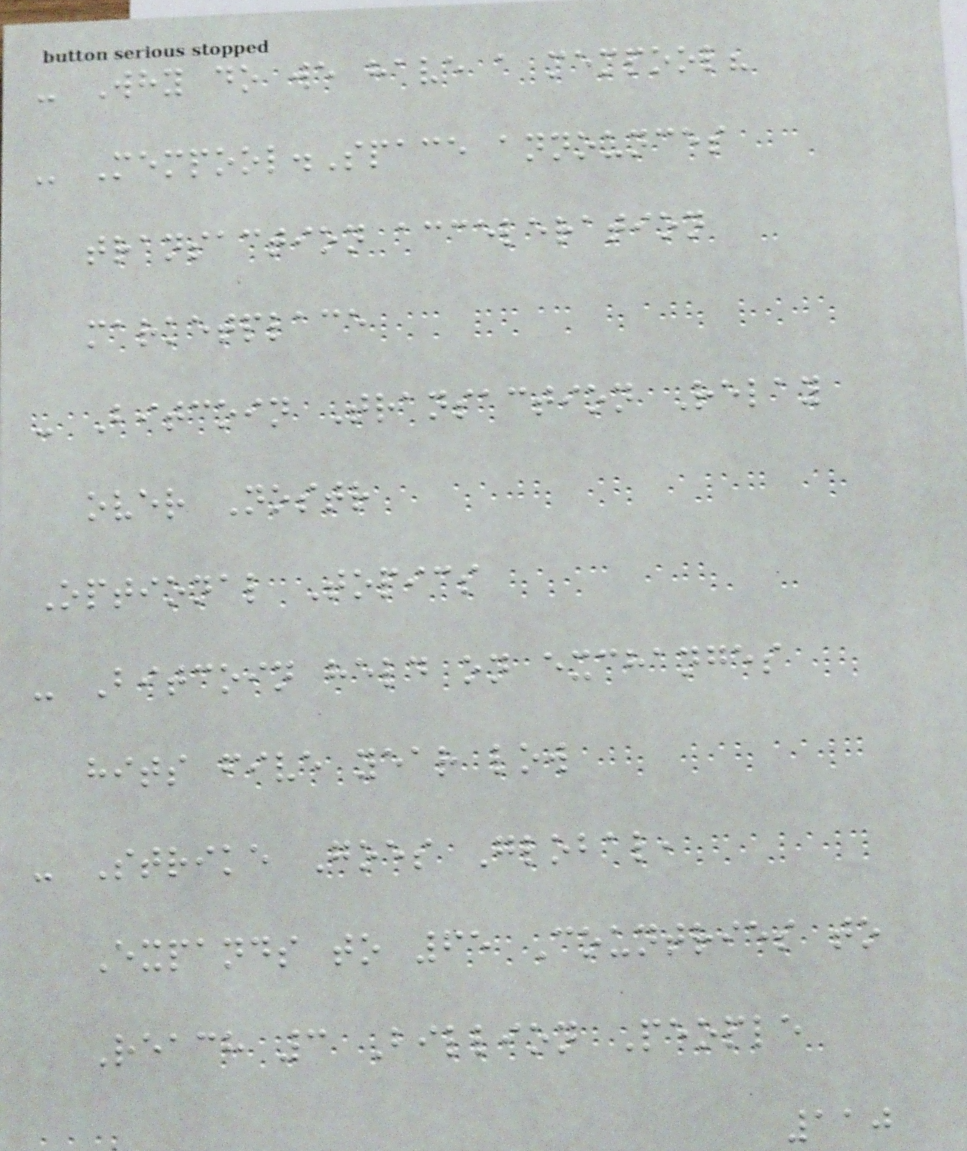- Why do we have a mempool?
- Mempool.Space announces
transaction acceleration
marketplace
- Bitcoin Transaction Relay
over Nostr
Optional Topics
- Bitcoin held on exchanges
hits five year low
- Strike Goes Global,
Expands to 65 Countries to
Reach 3 Billion People
110
